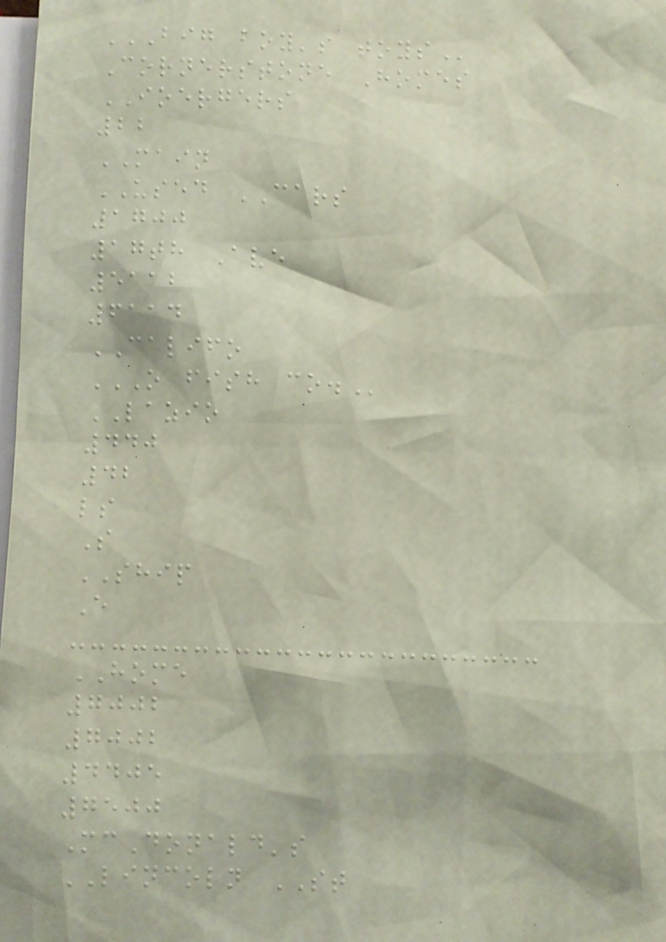BIG BOY'S TOYS
Cornerstone Homes
IOERGERS
22
MAIN
USED CARS
1700
17th Ave
5112
6114
CALIFO
O FISH CO.
LAZIO
440
42
ls
S
SHIP
E
HOME
7002
7002
4405
7500
McDonald's
LINCOLN ST
